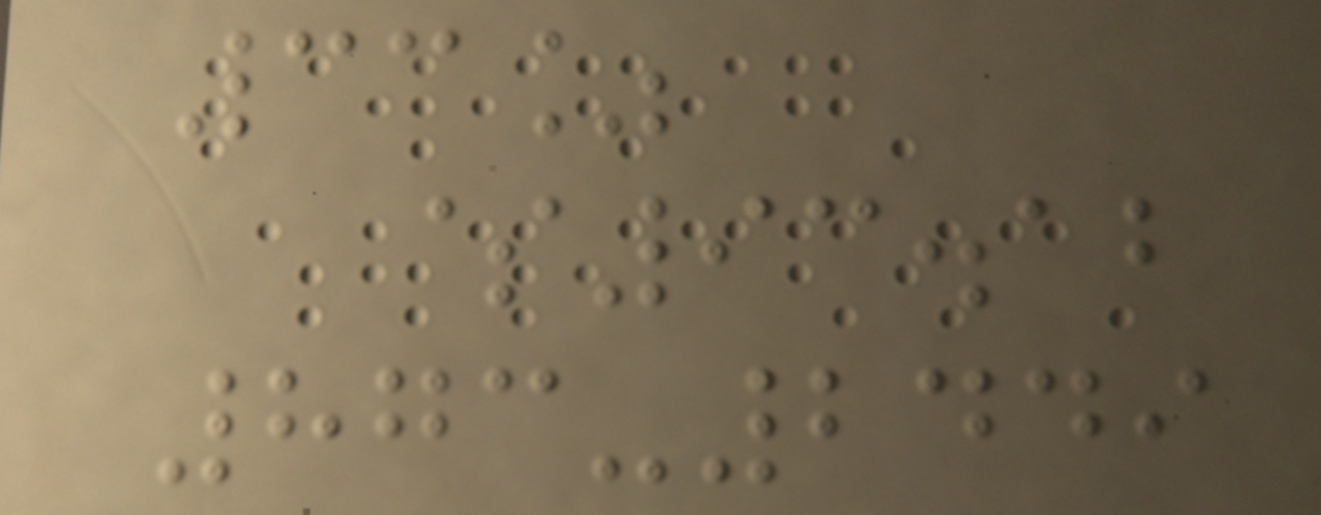33%
$93.12
873-2449
